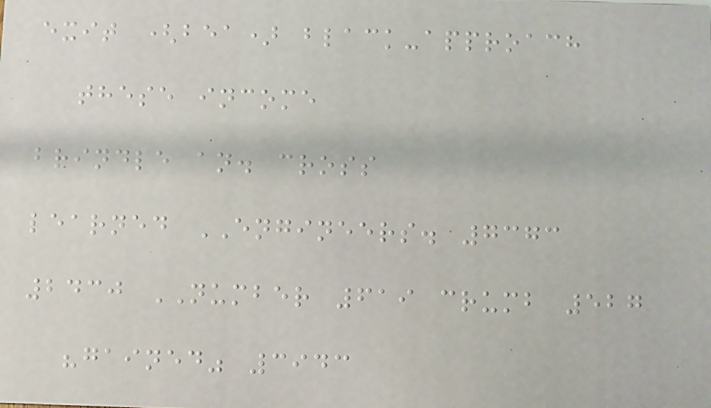exit (bea) black-approach
these income
brindle an. cross
learned ENGINEERS. 7373
2430 NUMBER 619 crumb 527
"gained" 3943
